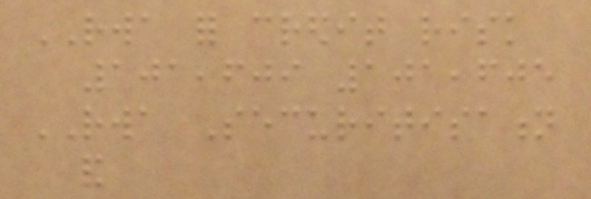RWA for credit risk
101,609 101,605
RWA Securitisation
and
